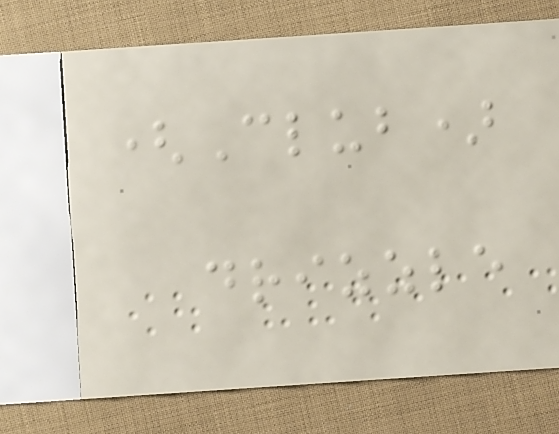(Club)
drizzle
